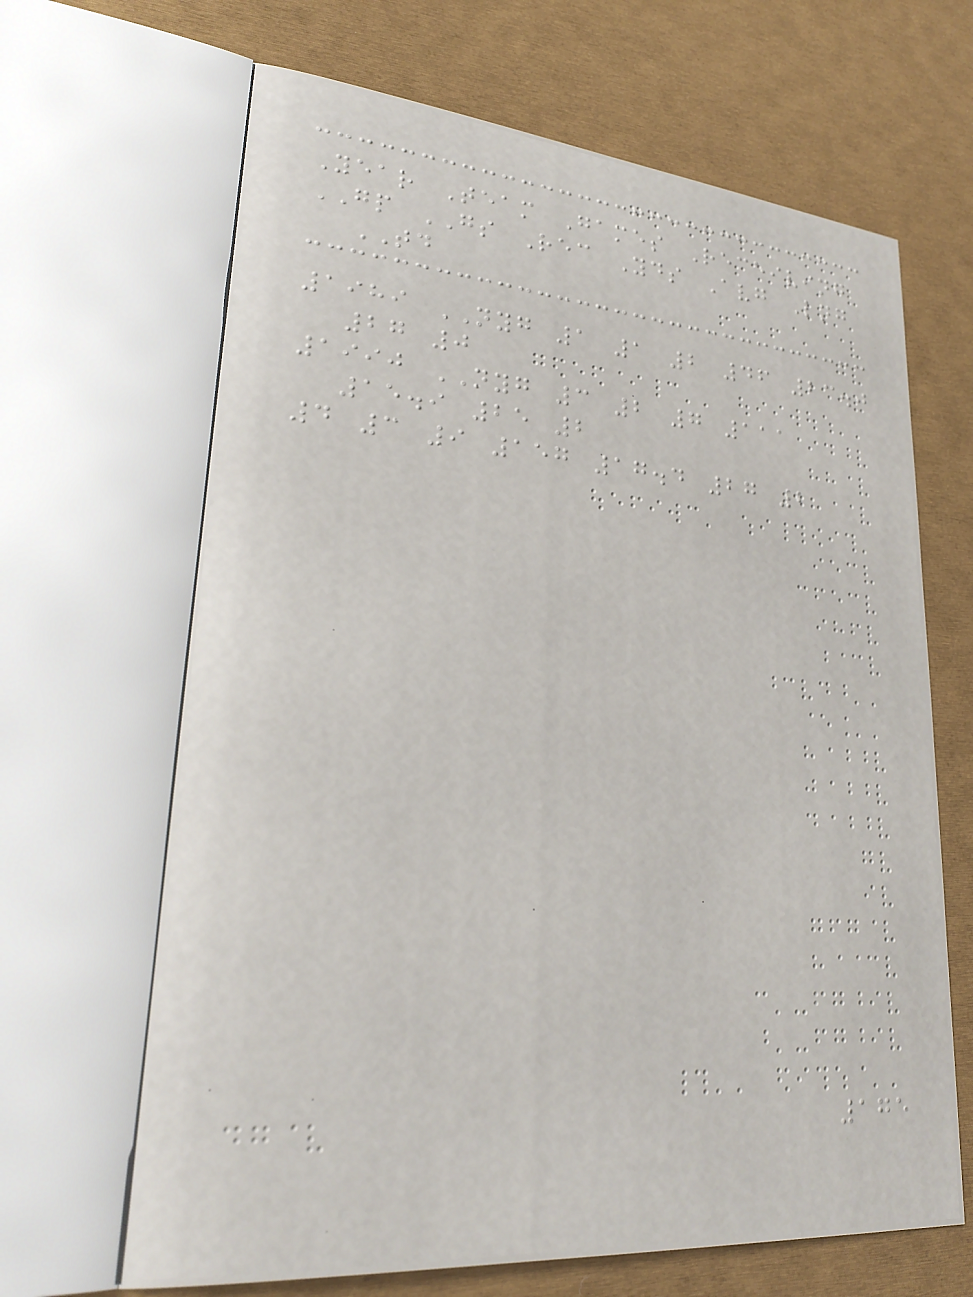Year Team Games Receiving
GP GS Rec Yds Avg Lng
TD
1989 NYG 1 1 2 46 23.0
27 0
1990 NYG 3 2 7 111
15.9 25 2
4 3 9 157 17.4 27 2
175
